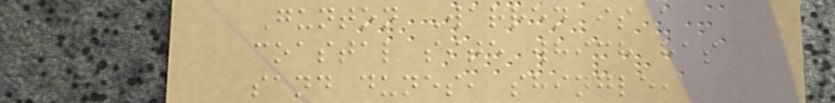Gunton Warren is a
coastal site which has
sand dunes, shingle,
